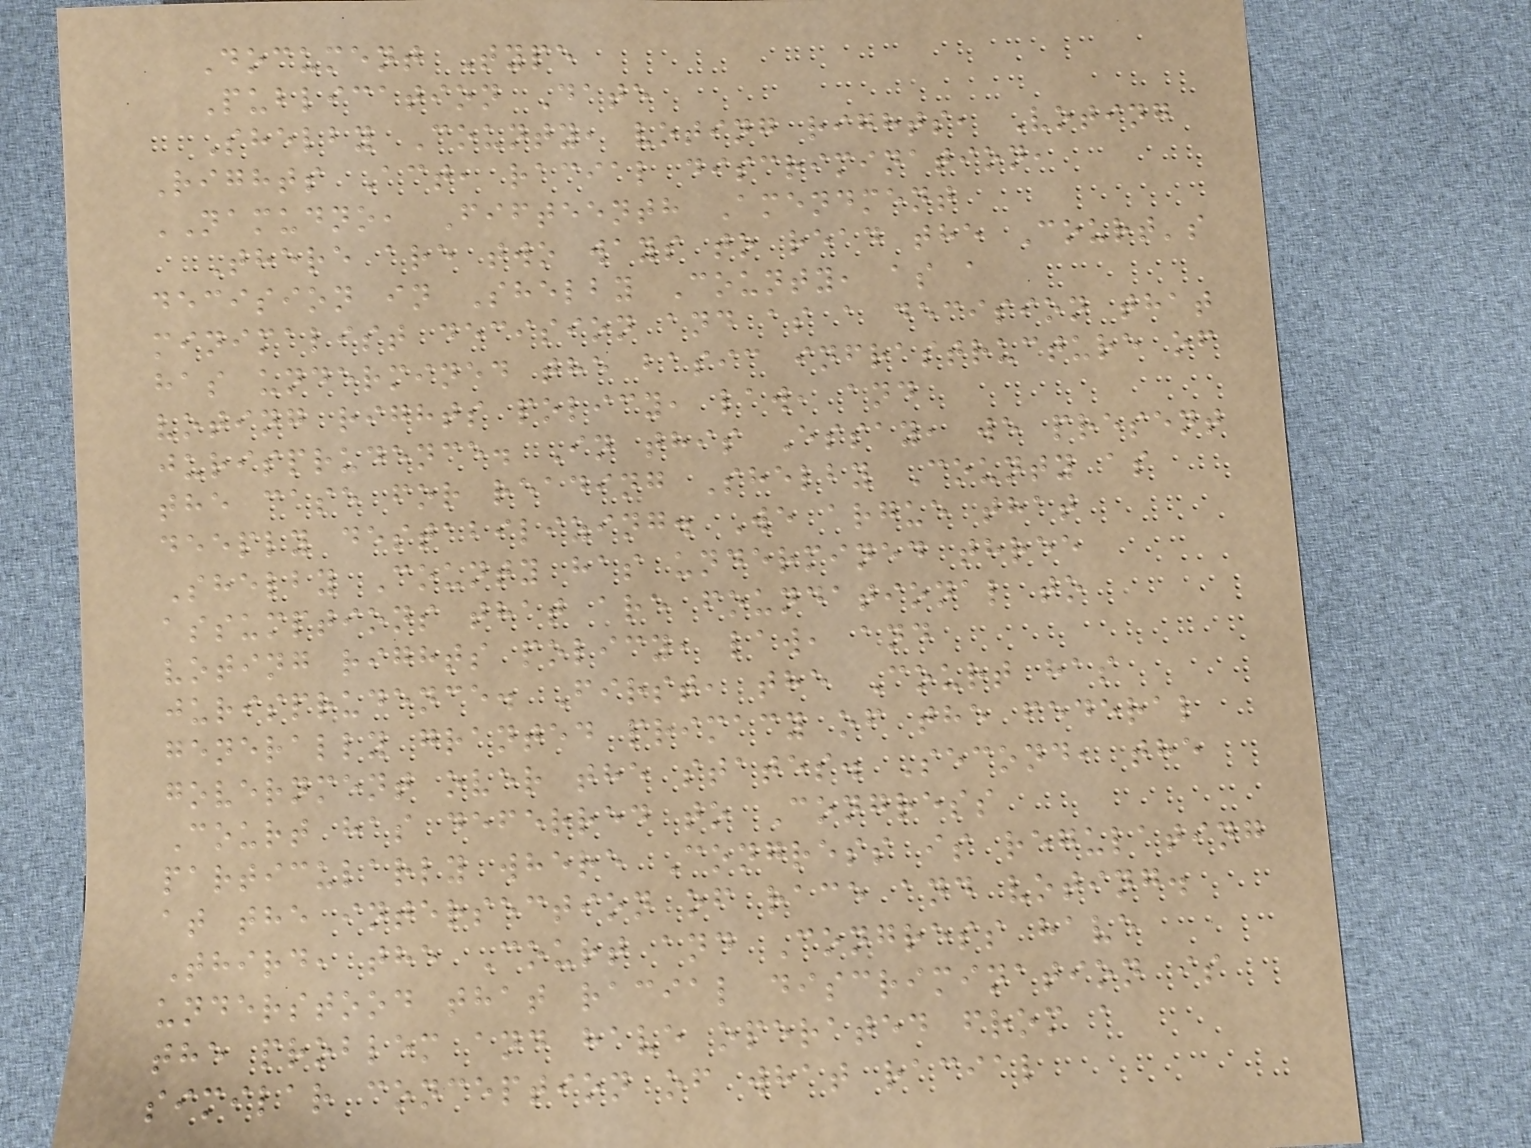Document Type
Publication Date
Shelby County, voting rights, Voting
Rights Act, racial discrimination,
NAMUDNO, Fifteenth Amendment
There are two ways to read the Court's
decision in Shelby County, as a
minimalist decision and as a decision that
has undermined the basic infrastructure of
voting rights policy, law, and
jurisprudence. In this Essay, we present
the case for reading Shelby County as
deeply destabilizing. We argue that
Shelby County has undermined three
assumptions that are foundational to
voting rights policy, law, and
jurisprudence. First, the Court has
generally granted primacy of the federal
government over the states. Second, the
Court has deferred to Congress
particularly where Congress is regulating
at the intersection of race and voting.
Third, the Court and Congress have
understood that racial discrimination is
the problem and have operated from a
similar conception of what racial
